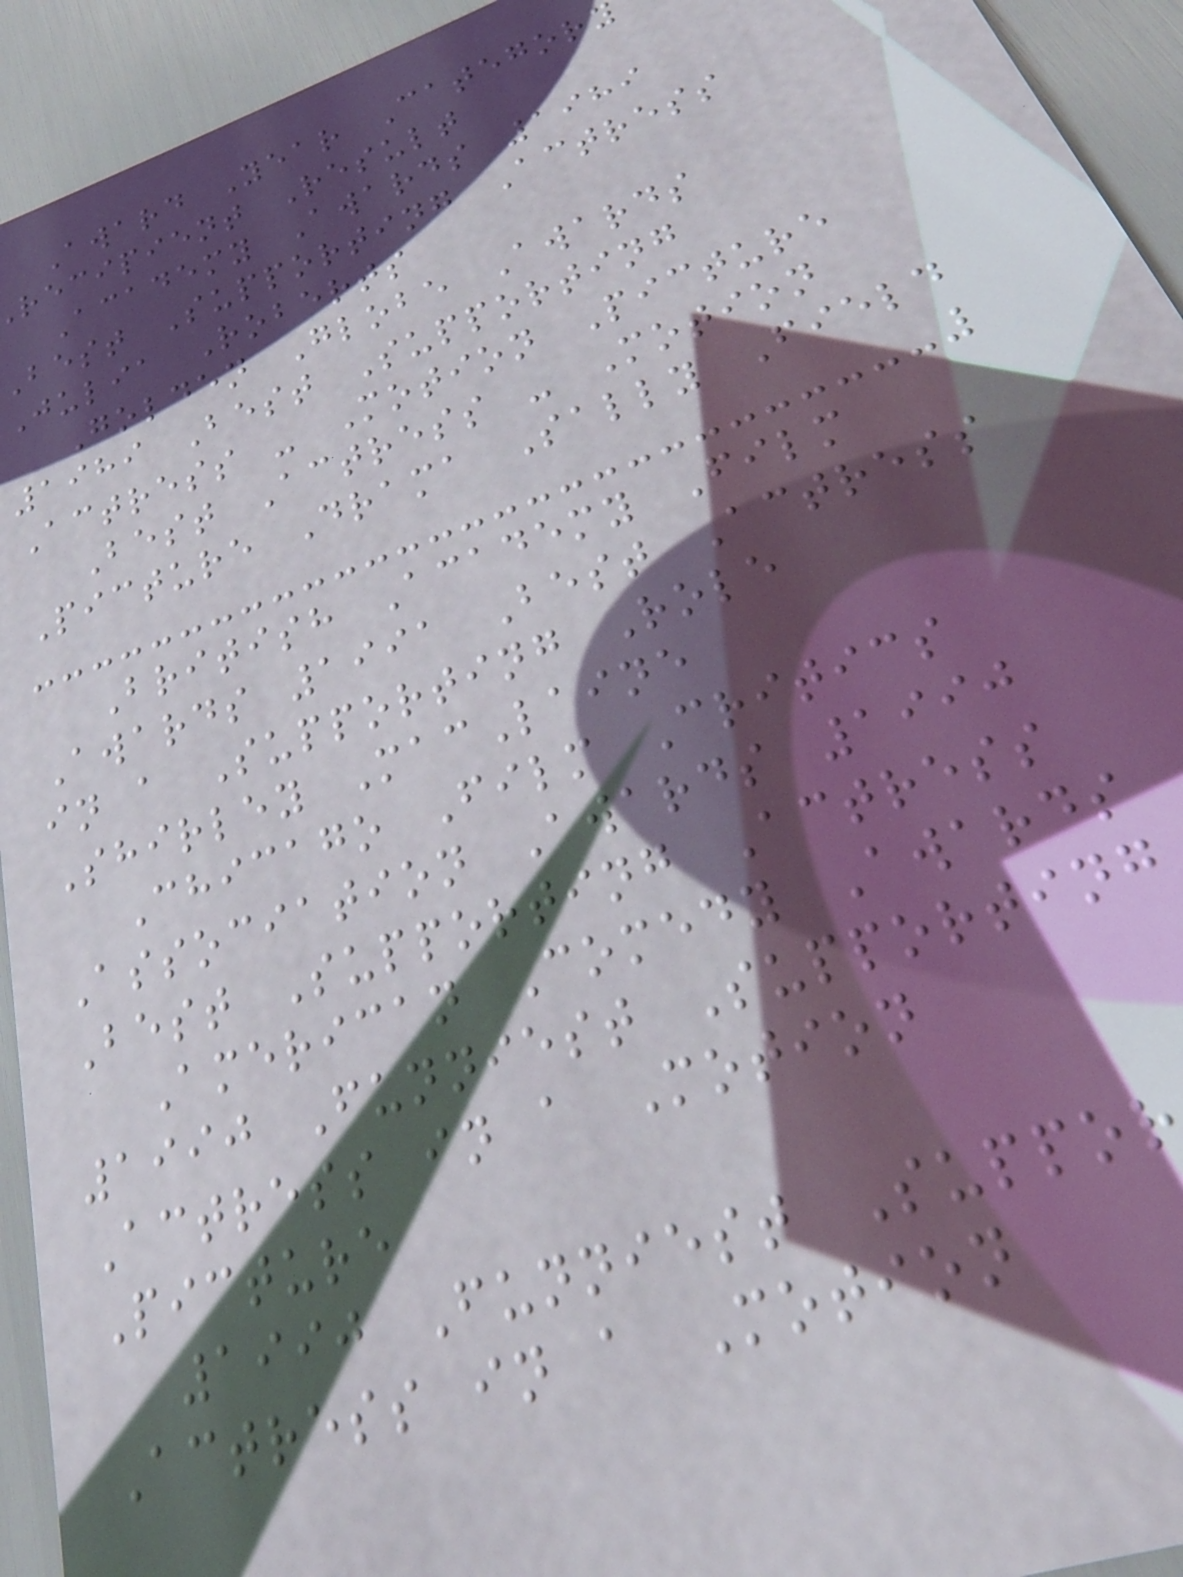Award Year Category
recipient Result
Academy Awards 1989
Best Supporting Actress
Julia Roberts
Golden Globe Awards
1989 Best Supporting
Actress - Motion Picture
Best Actress - Motion
Picture Drama Sally Field
British Academy Film
Awards 1991 Best Actress
in a Supporting Role
Shirley MacLaine
Chicago Film Critics
Association Awards 1990
Best Supporting Actress
American Comedy Awards
1990 Funniest Supporting
Actress in a Motion
Picture
1990 Funniest Suppo
Actress in a Motion
